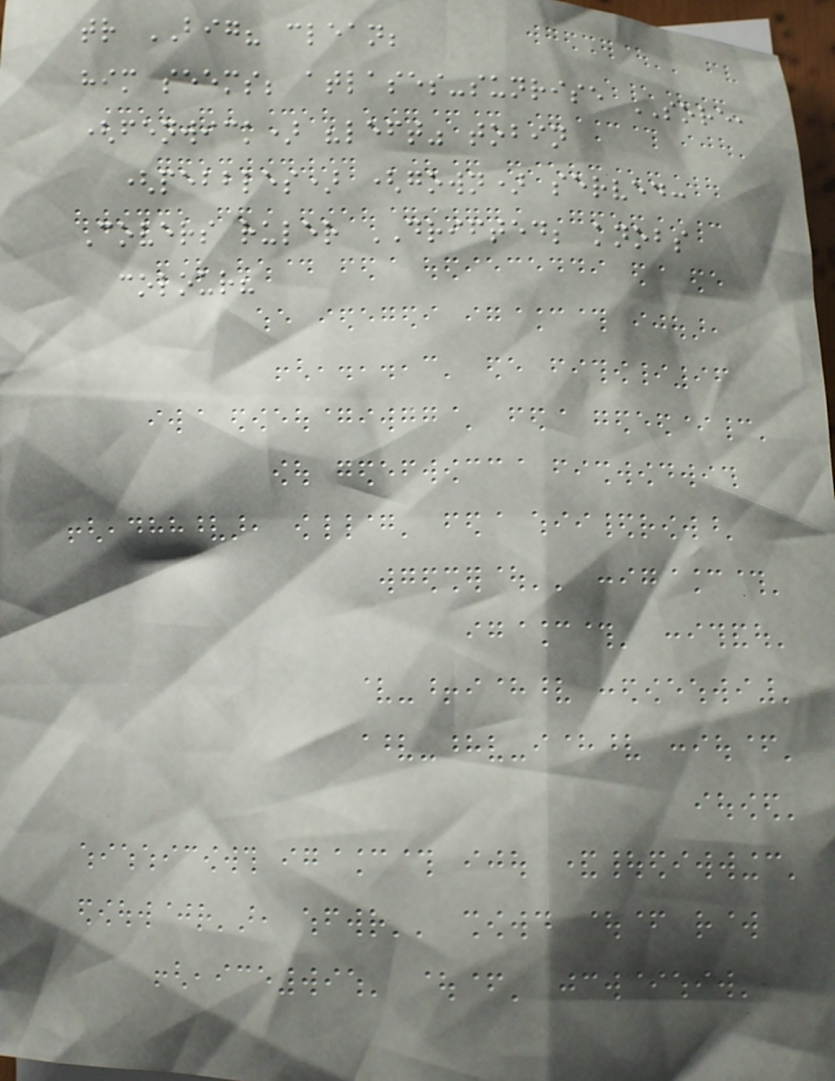tr BIG? clean;
him seems; atlases-sunrise SORE,
(fenwick) "left" tobin
(pebbles) (gown) served:
Covers ruler DRIFTED; knobs
colour?
